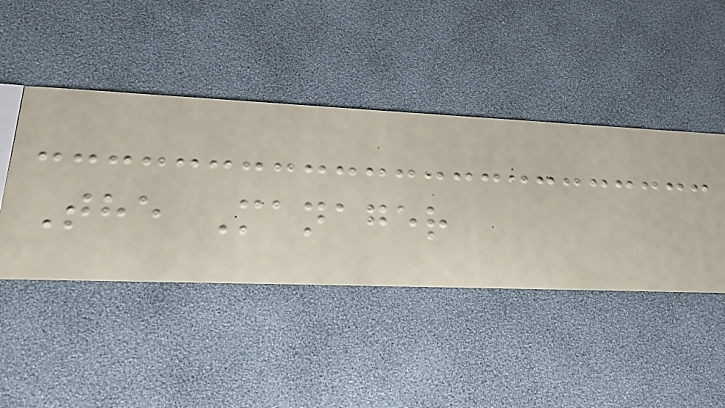The Manager
